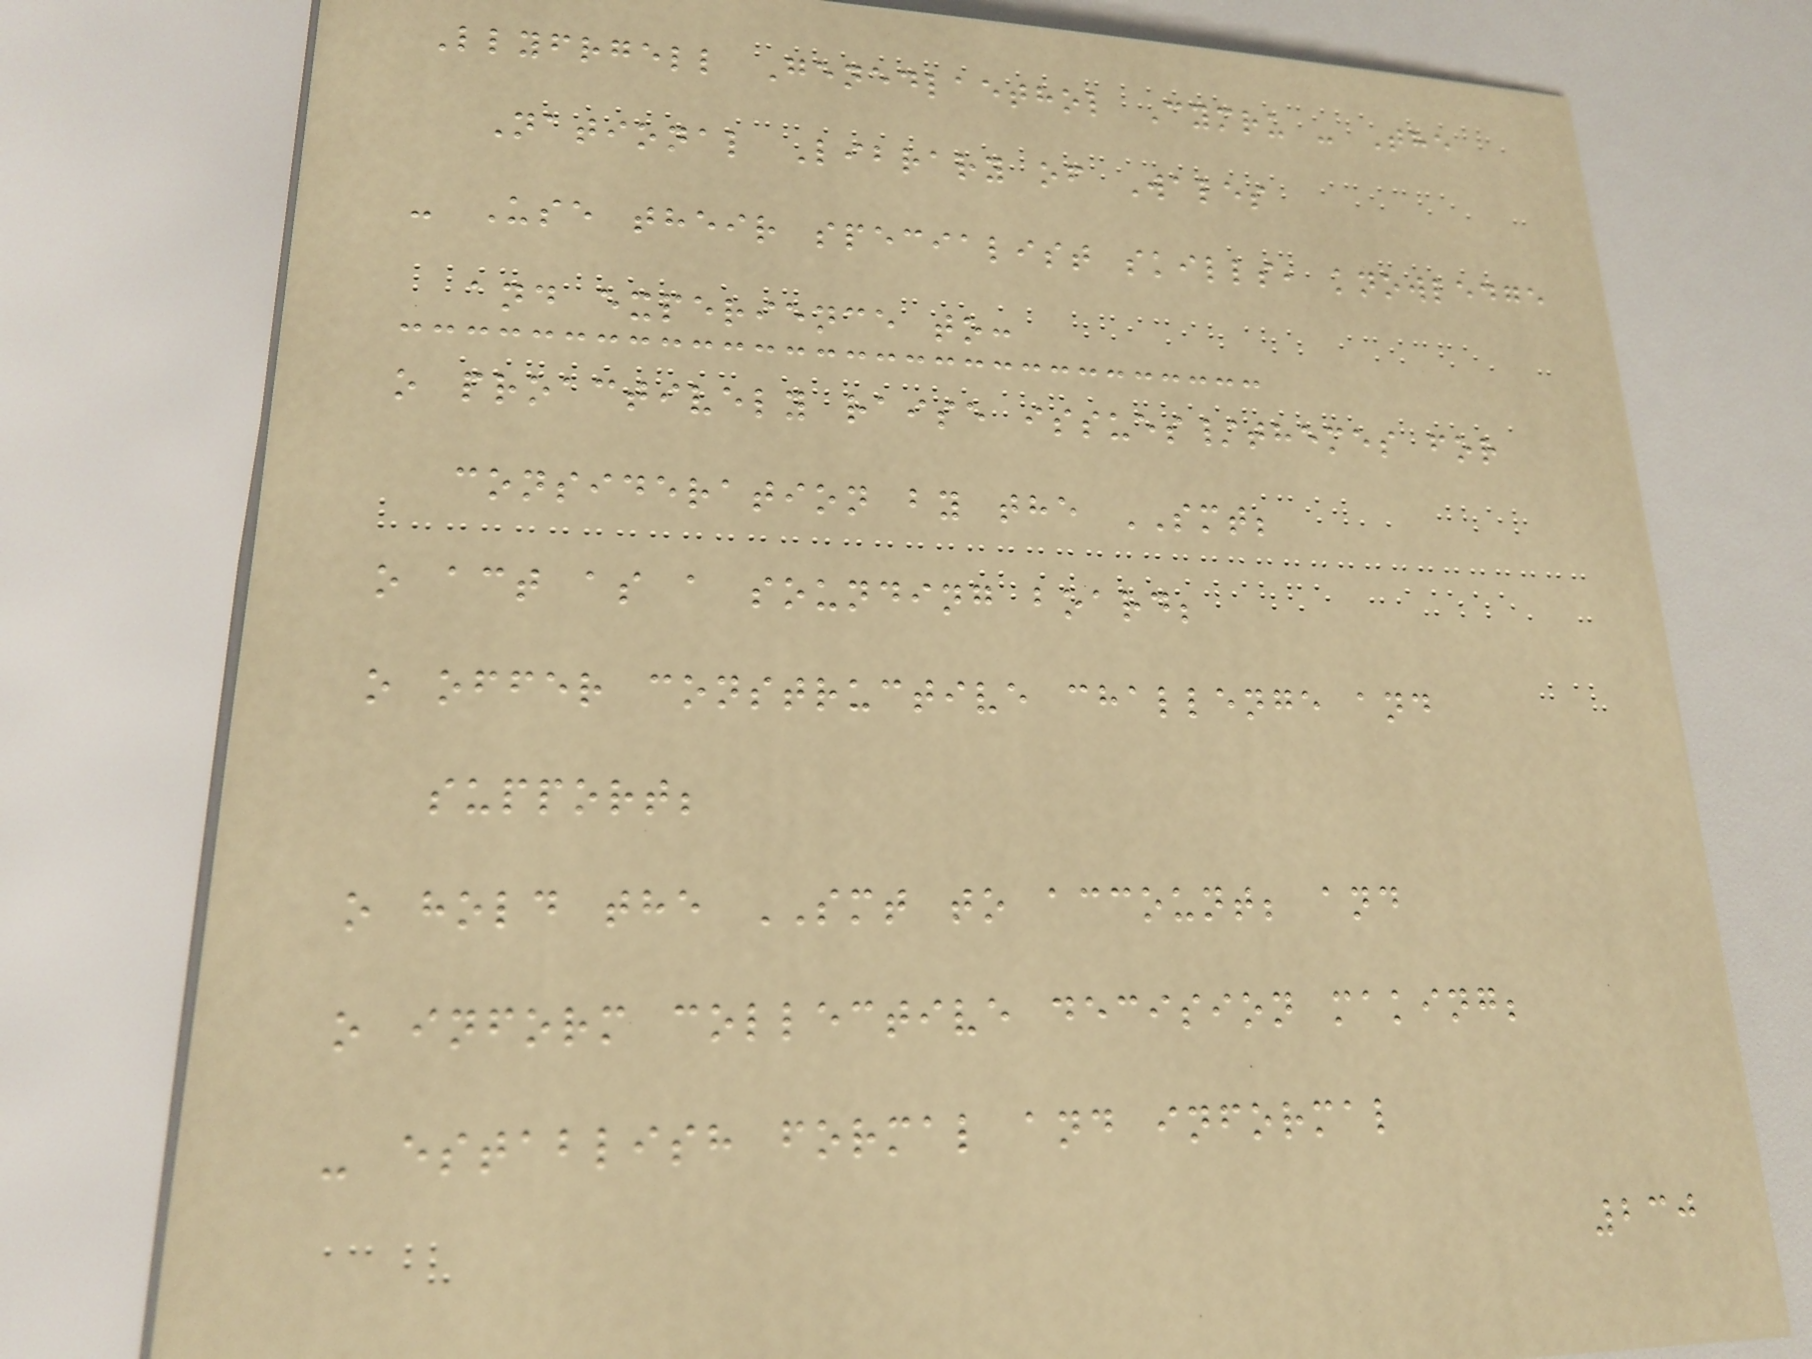Llyfrgell Genedlaethol Cymru - The
National Library of Wales
- Use their specialist skills, knowledge
and experience to:
o proactively raise issues/themes for
consideration by the SMT;
o act as a sounding board;
o offer constructive challenge and
support;
o hold the SMT to account; and
o inform collective decision making;
- establish formal and informal
230
